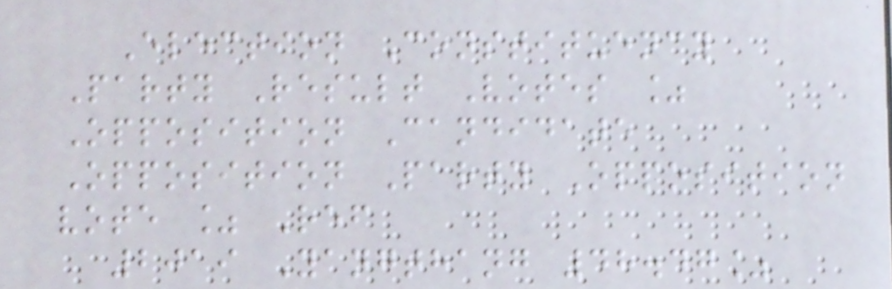Election Constituency
Party Result Votes %
Opposition Candidate
Opposition Party Opposition
vote % Ref
2019 Yangthang 48.47%
